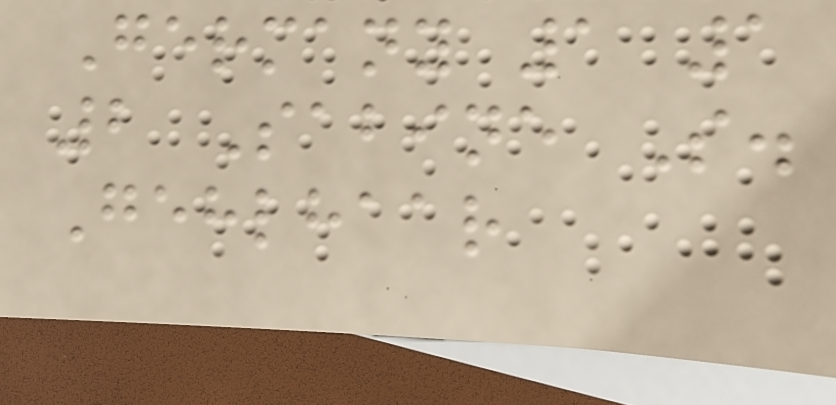Germany 1 1
2 Sabine S.
Gehlhaar
